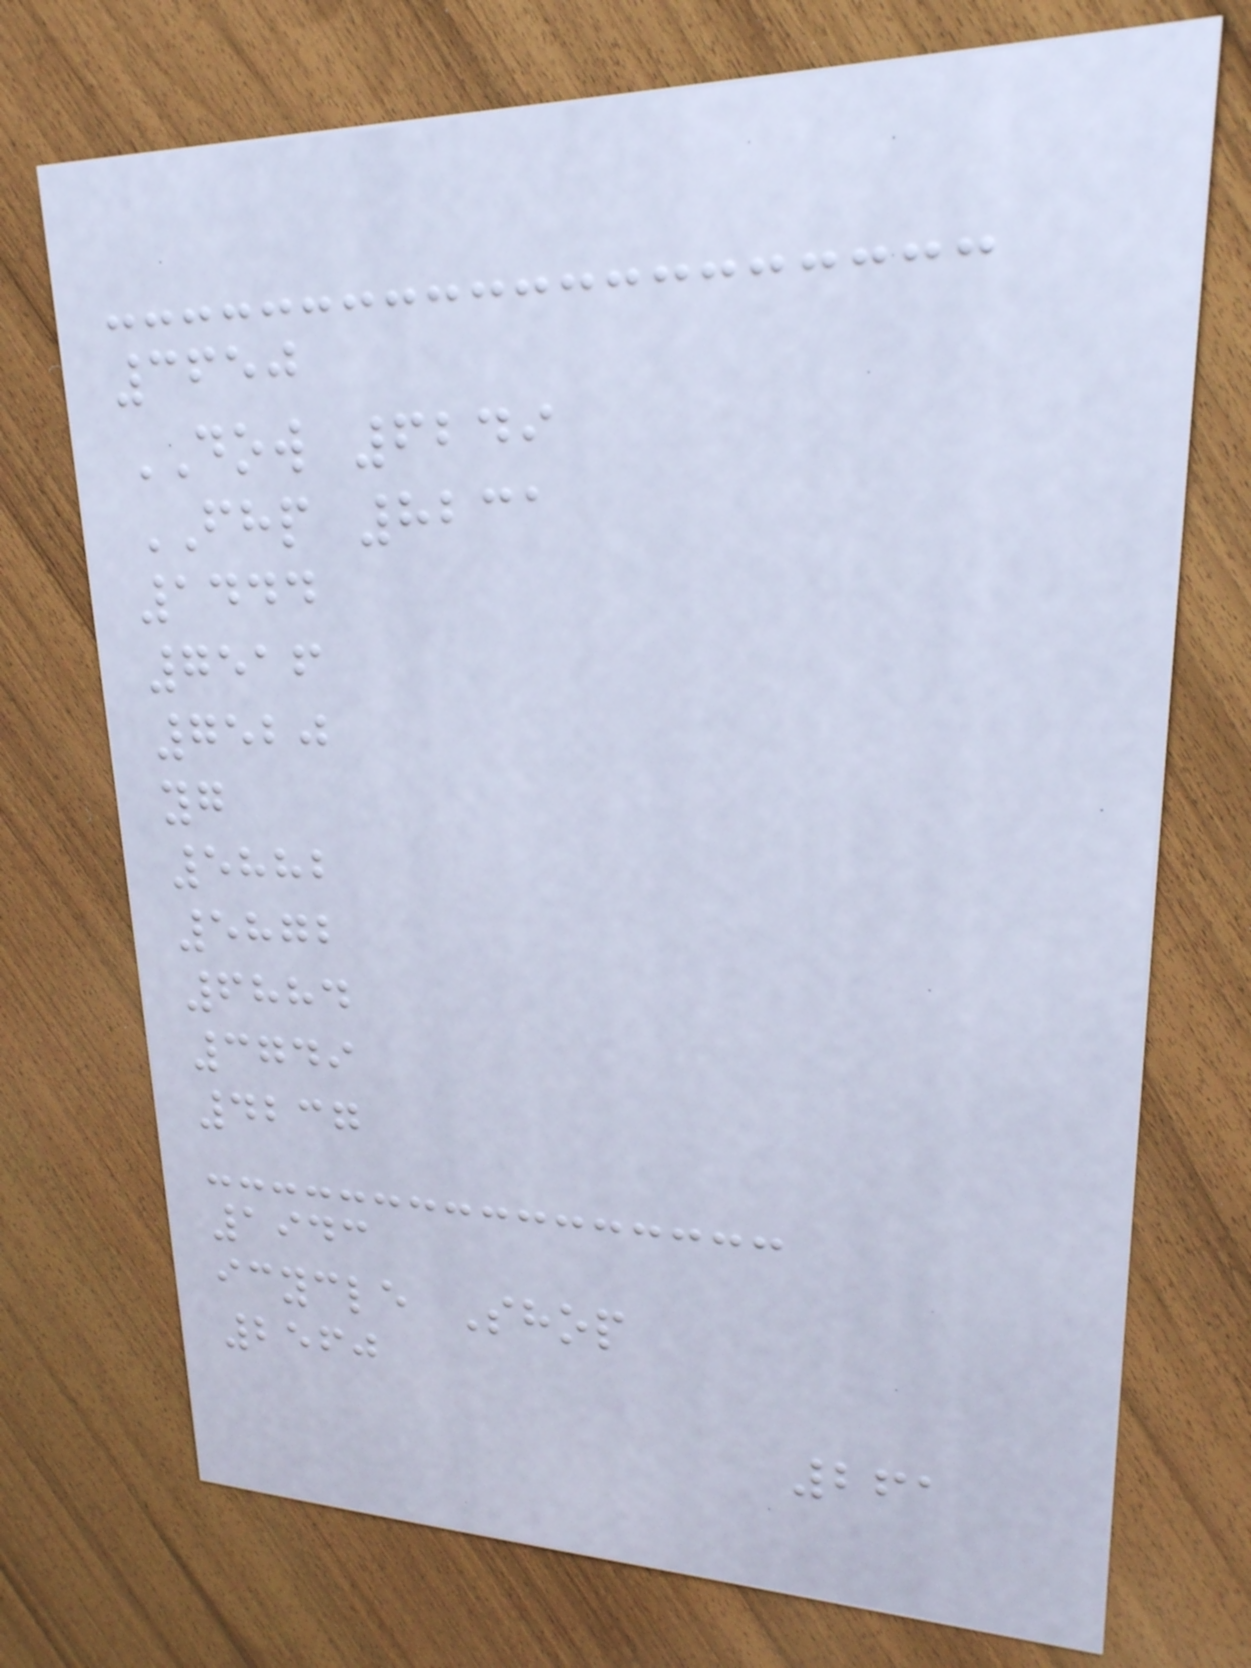3650
DOW 6249
FHP 8231
1444
7516
7520
yg
5882
5872
6884
3749
4237
1943
icycle Shop
2560
261
